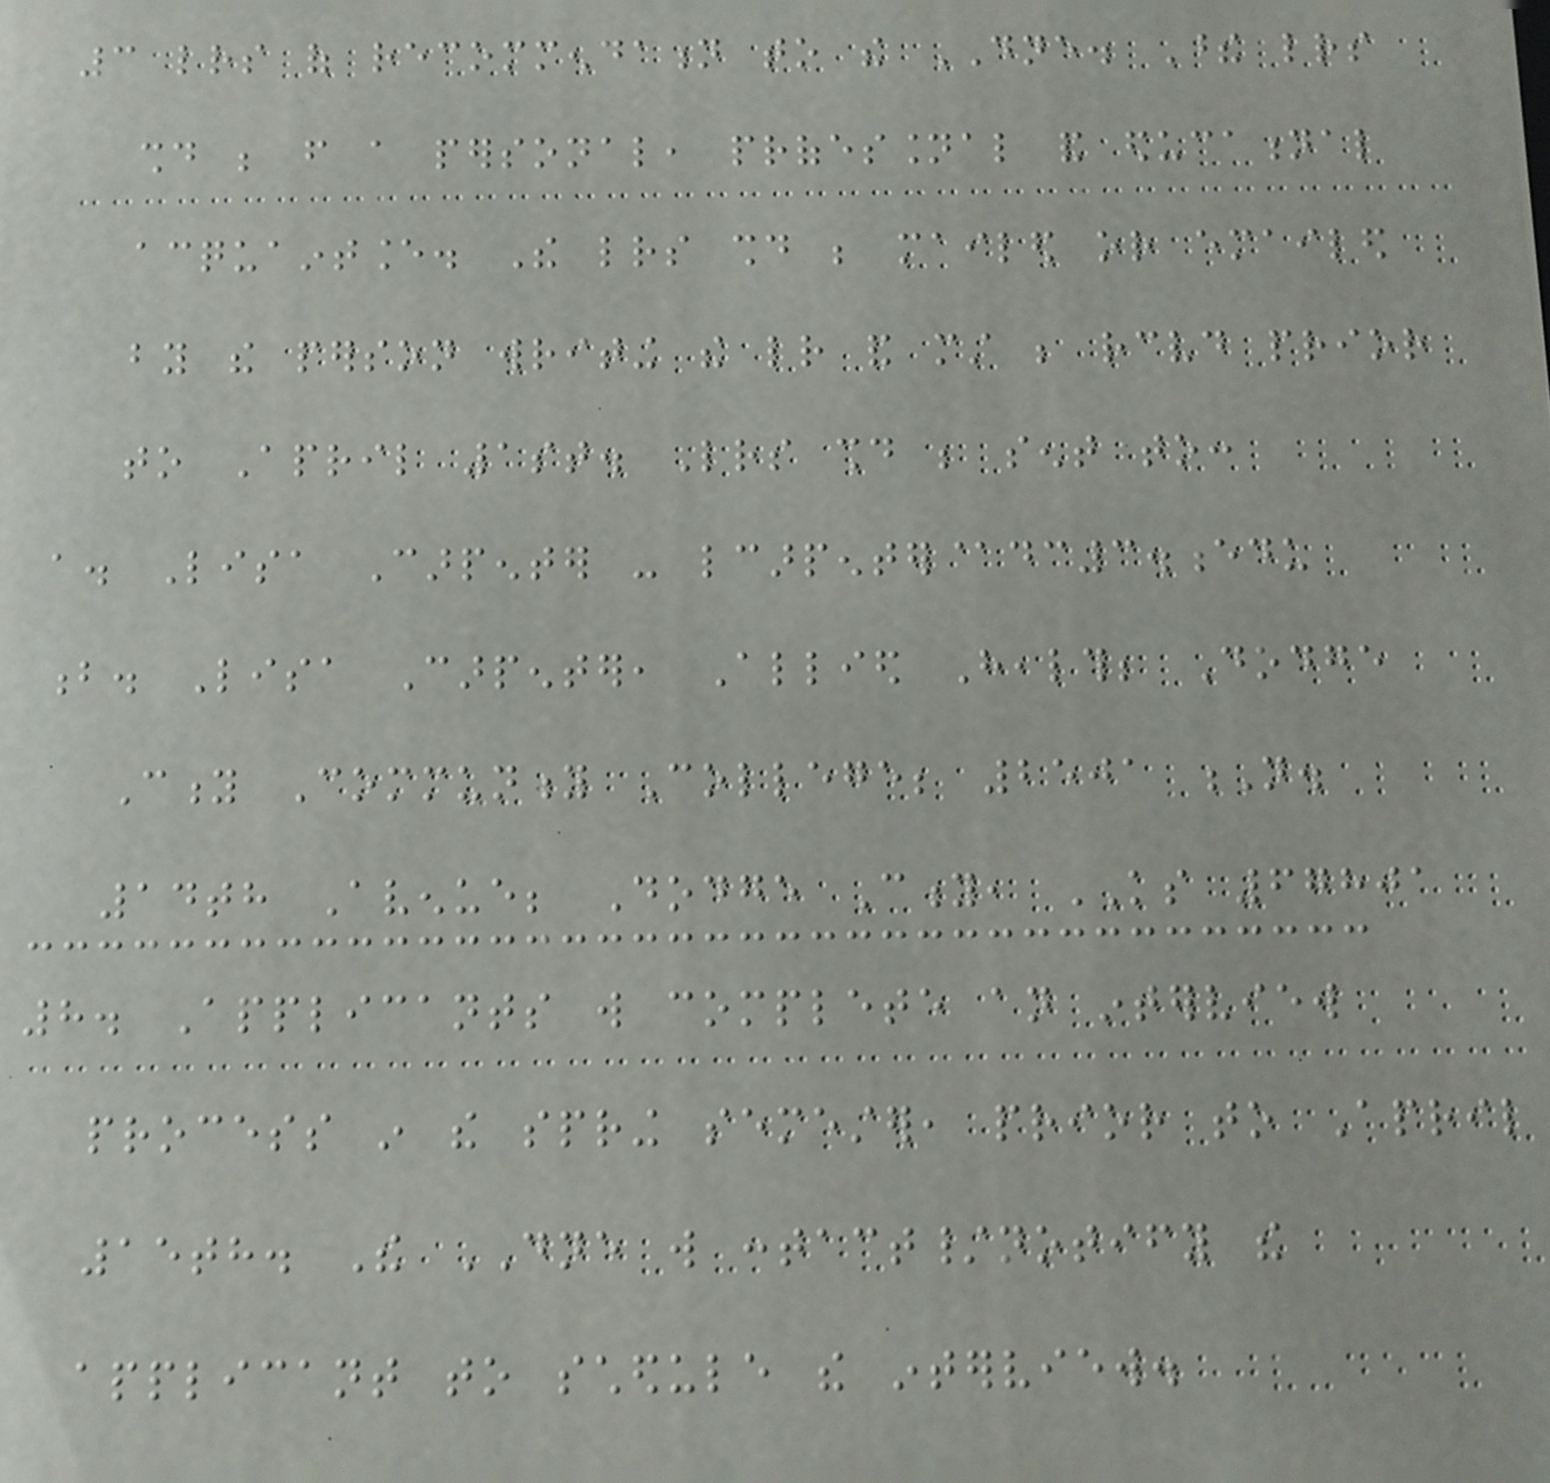3 letters of recommendation to the DNE. These letters
should be from a personal, professional and educational
acquaintance. The letters should be mailed or emailed
by the person writing the letter and must be received prior
to April 1st. Letters should be sent to:
a. Lisa Carpenter - lcarpenter@dc3.edu
b. Lisa Carpenter, Allied Health; Dodge
City Community College; 2501 N.
14th Avenue; Dodge City, KS 67801
8. Applicants will complete an interview
process in the spring semester, prior to April
15th. The DNE will contact/notify the
applicant to schedule the interview.
